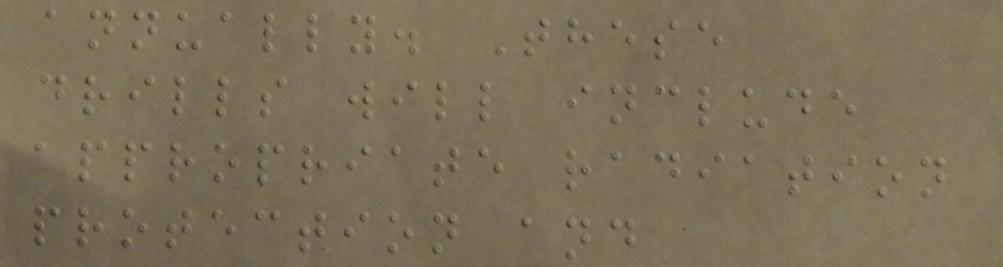annually. These
drills will include
appropriate radiation
protection and
